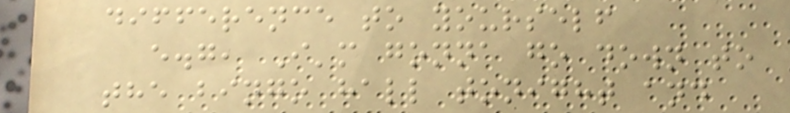difference to yourself
e.g, I'm gonna go down to
the bingo hall tonight and
